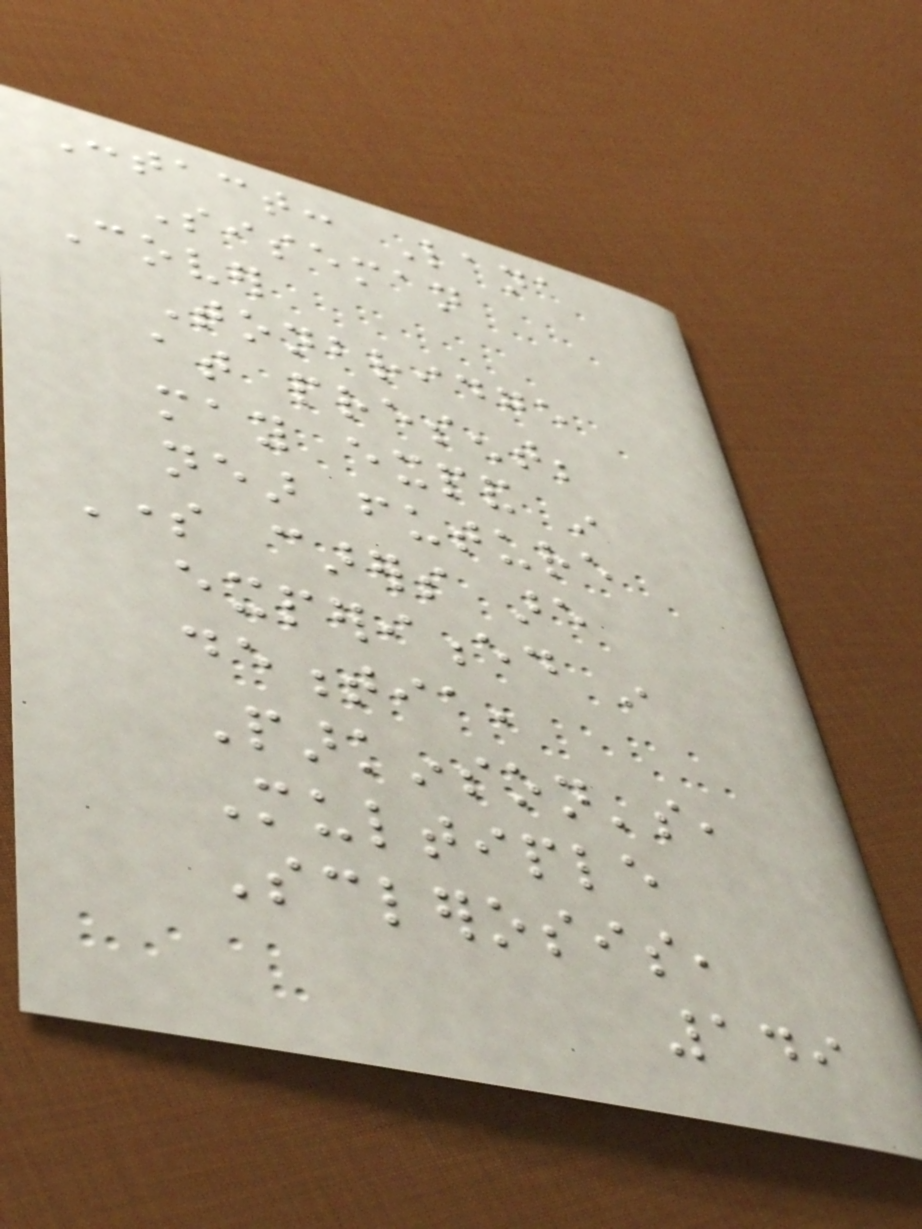Contact: Lana
Siseman
Cover
Tonbridge
at present;
may expand in
near future
Some carers are
experienced in
dementia,
Parkinson's,
Multiple
Sclerosis,
149
